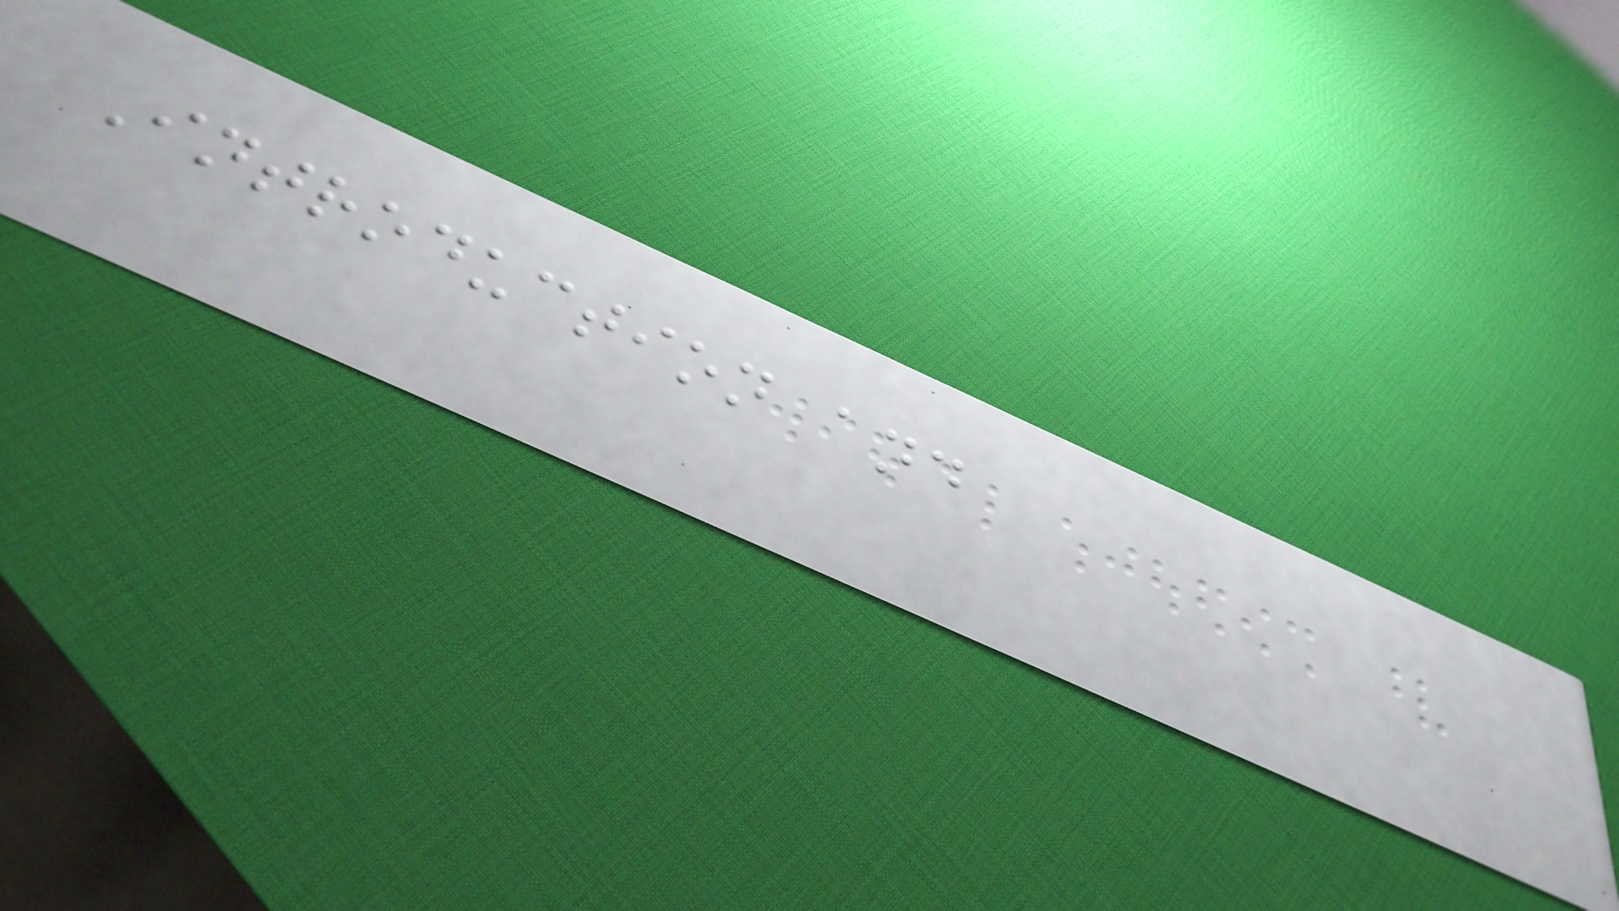Introduction and
